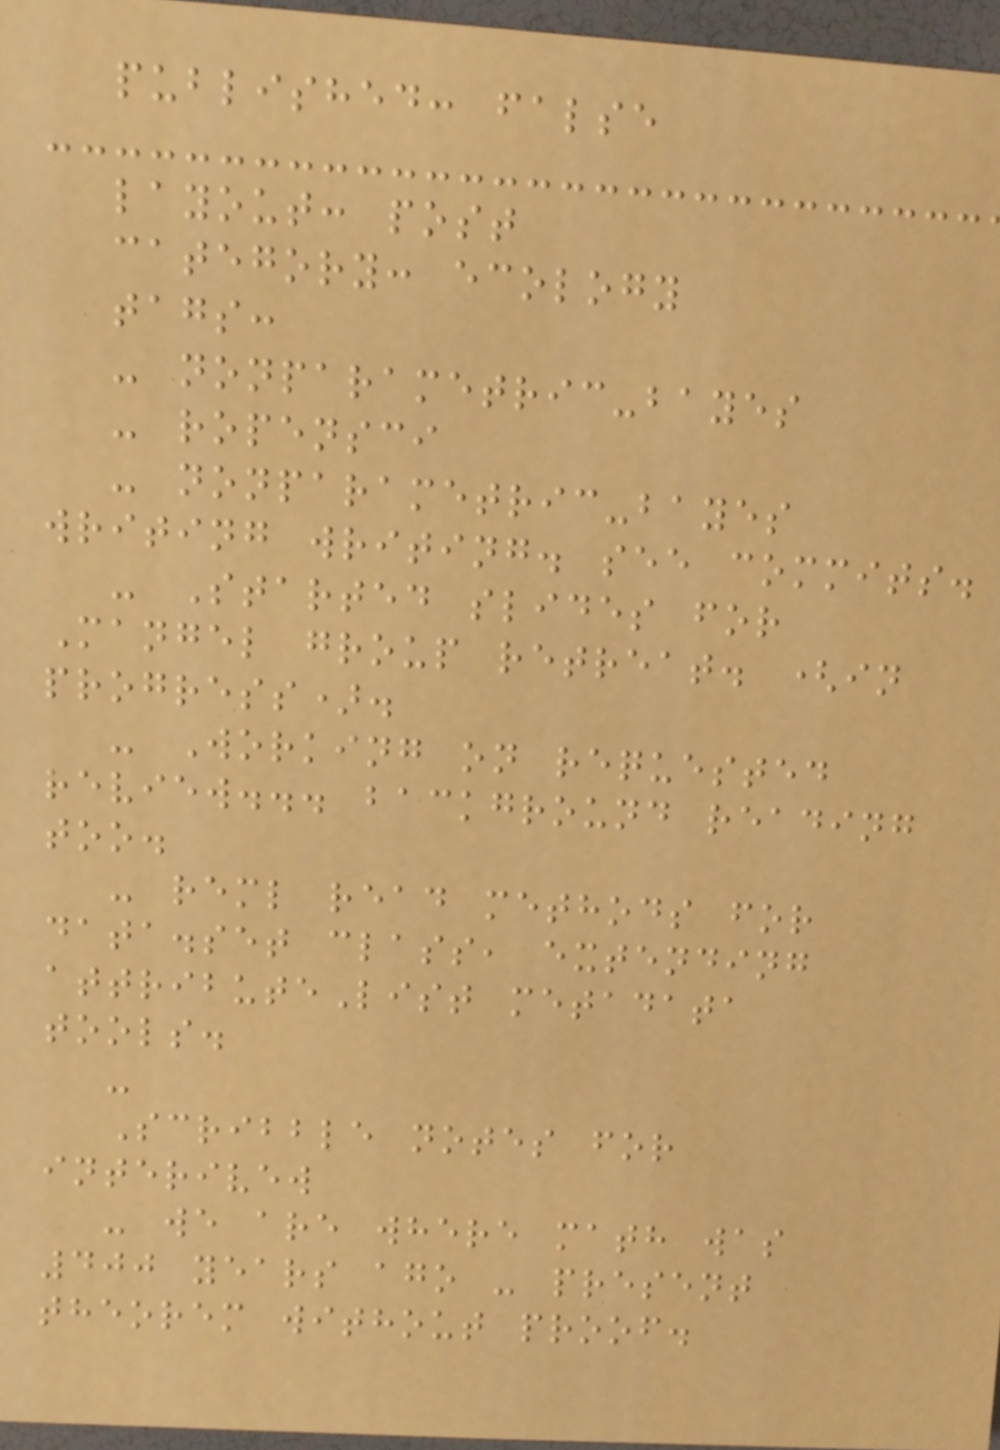published: false
layout: post
category: ecology
tags:
- nonparametric-bayes
- ropensci
- nonparametric-bayes
writing writing. see commits.
- Started slides for
Mangel group retreat. (in
progress).
- Working on requested
review... background reading
too.
- reml read methods for
data.set class, extending
attributeList metadata
tools.
-
Scribble notes for
interivew
- we are where math was
400 years ago - present
theorem without proof.
